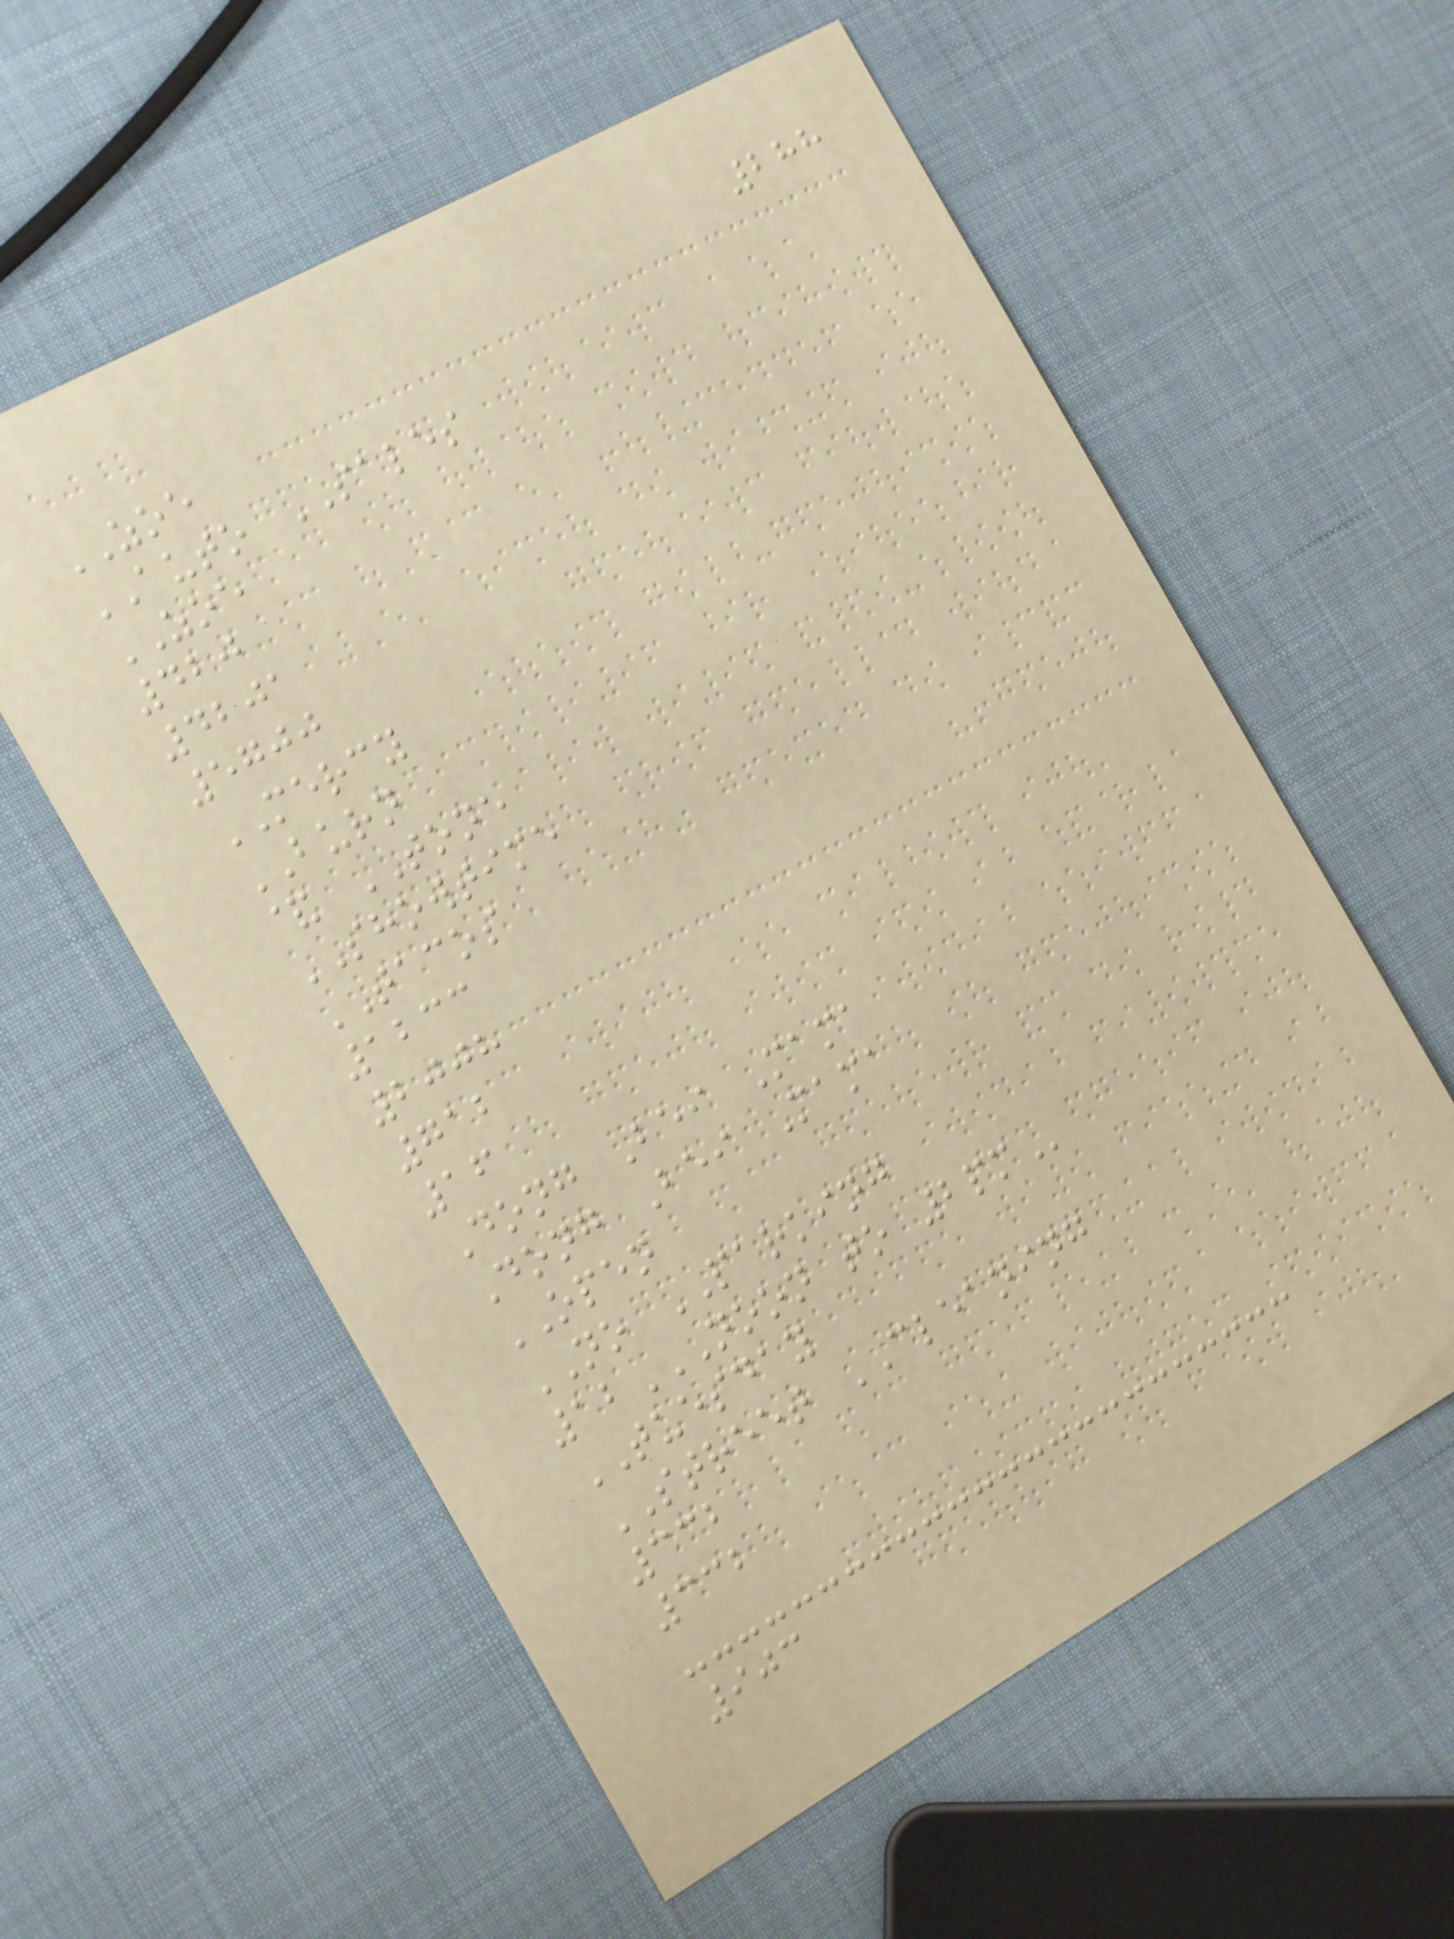288
ZOE
AUTO SALES
ZOE
420
4201
5700
MERCY
BURN
& TONE
SHOWTIME
TACOS
1233
2008
712
16
Dong Bei Mama
Dong Bei Mama
OPEN
NO PARKING
12NOON TO 2PM
TUESDAY
STREET CLEANING
332
332
903
